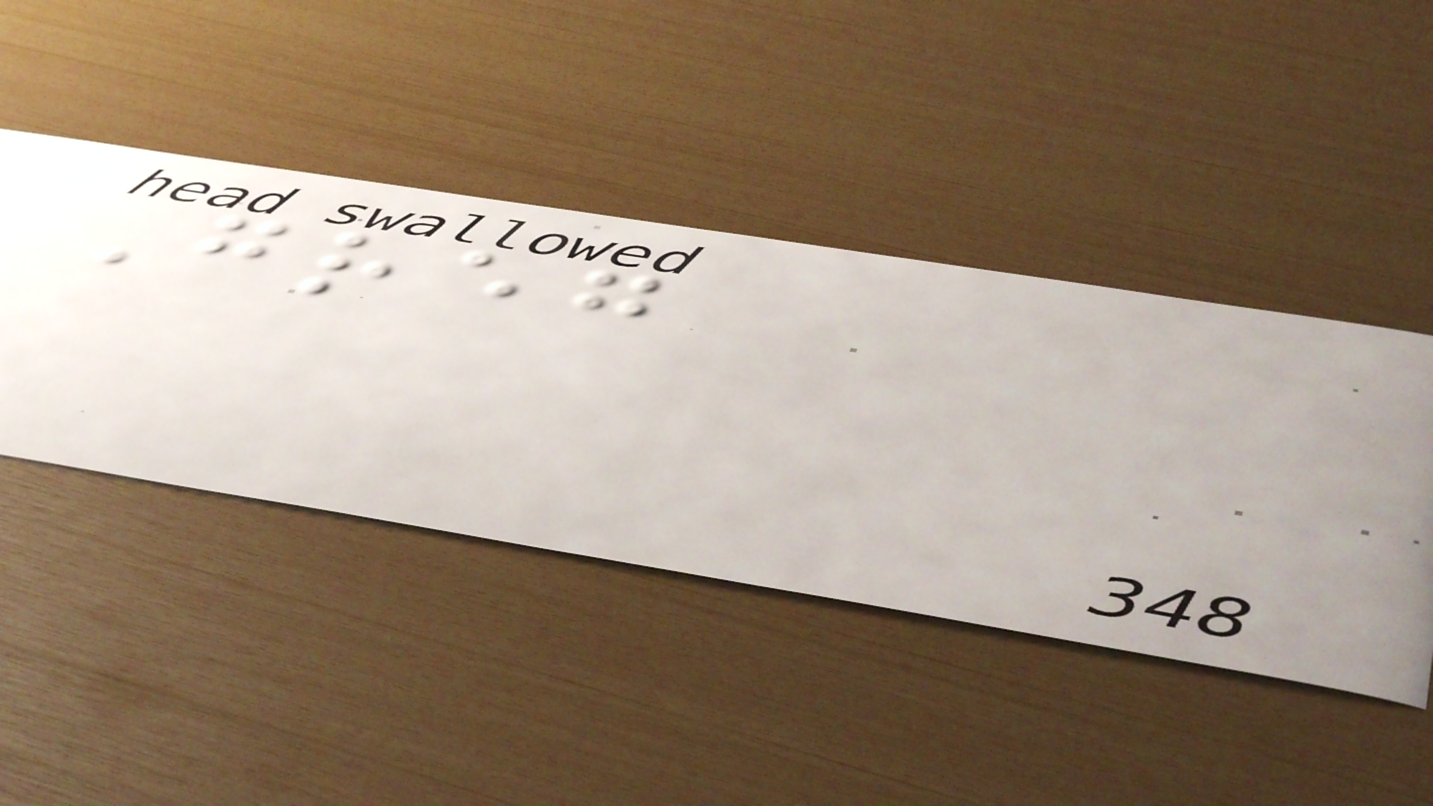Greg
